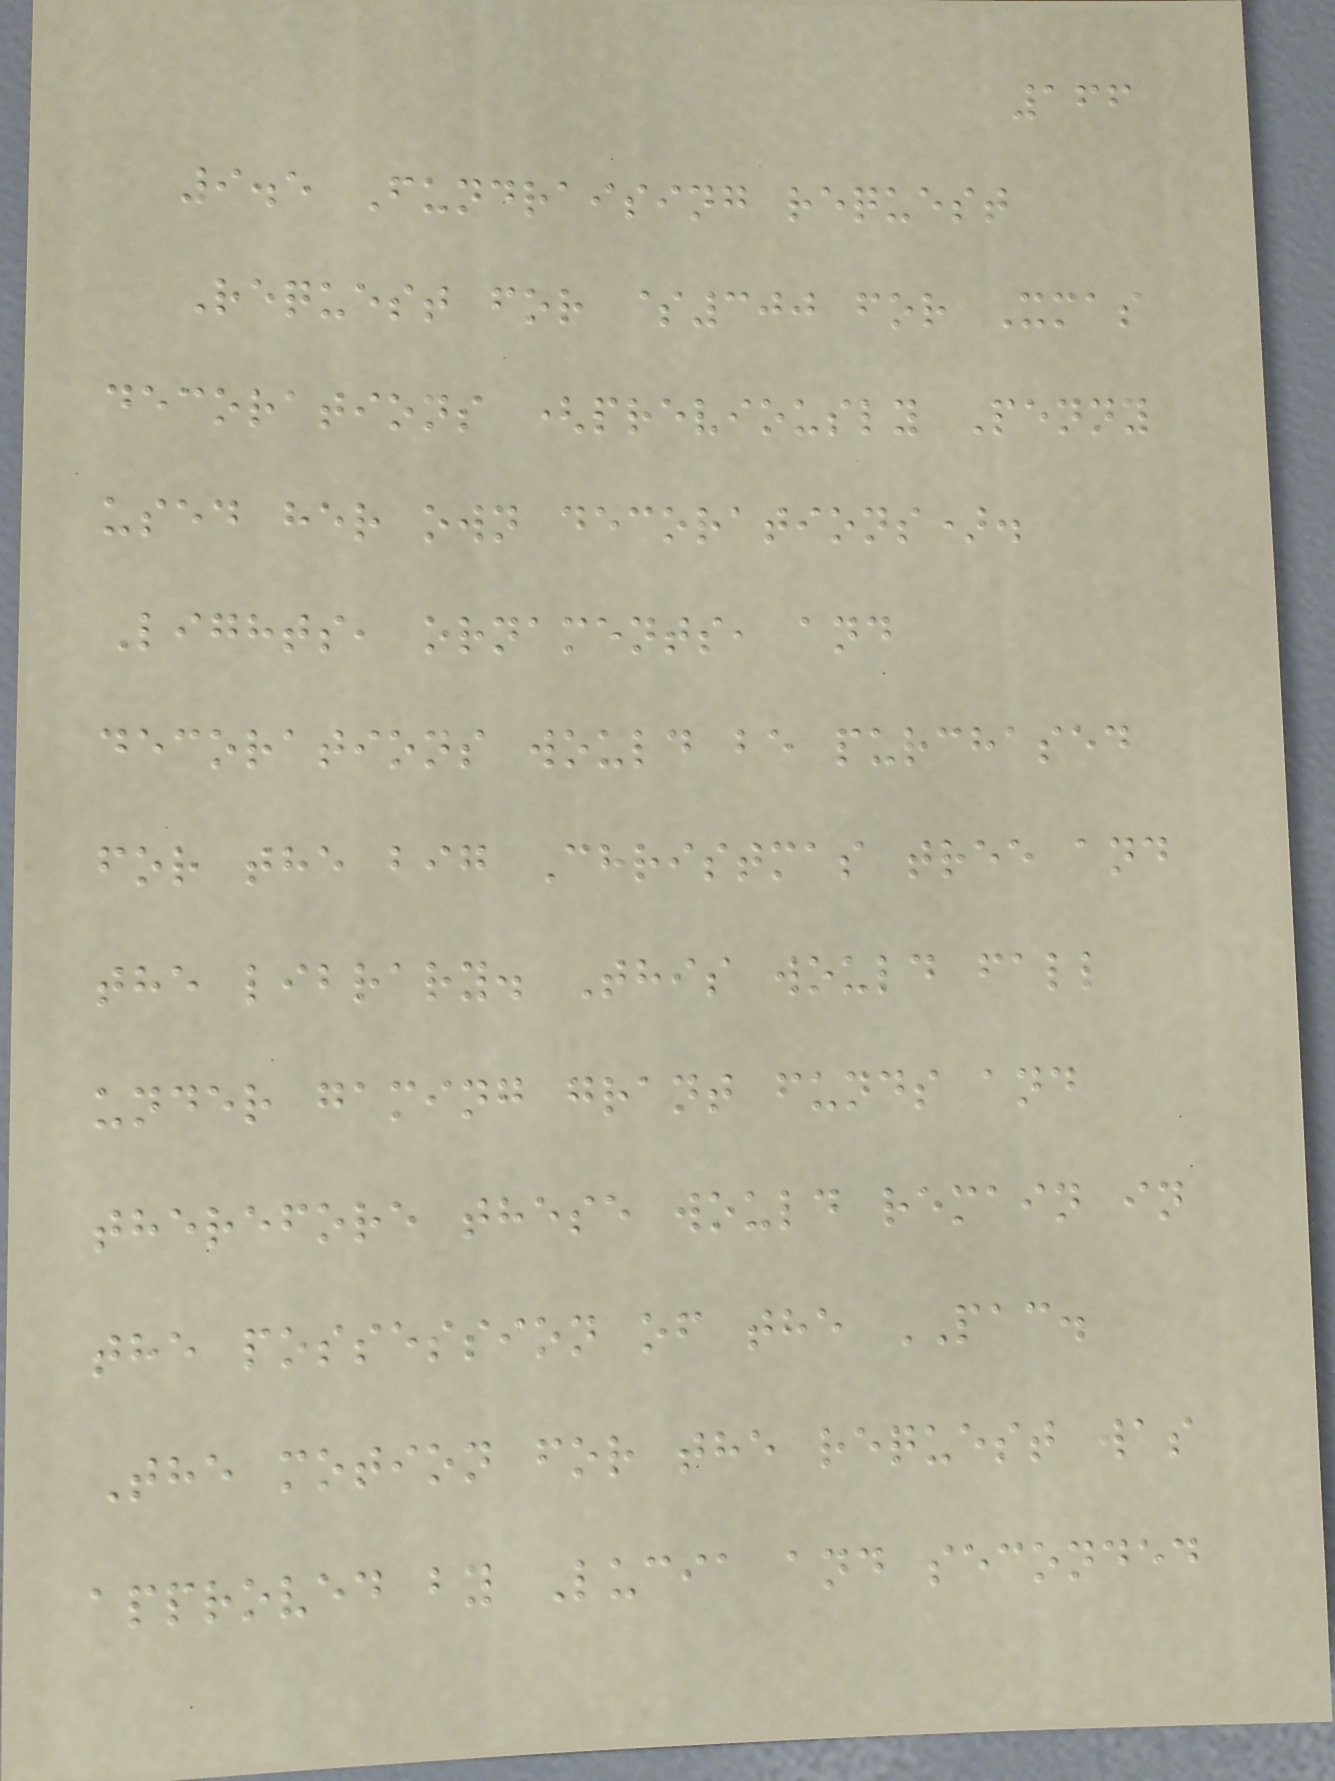166
9.5 Fundraising request
Request for $300 for Xmas
decorations (previously Penny
used her own decorations).
Lights, ornaments, and
decorations would be purchased
for the big Christmas tree and
the library. This would fall
under gaming grant funds and
therefore these would remain in
the possession of the PAC.
The motion for the request was
approved by Lucia and seconded
